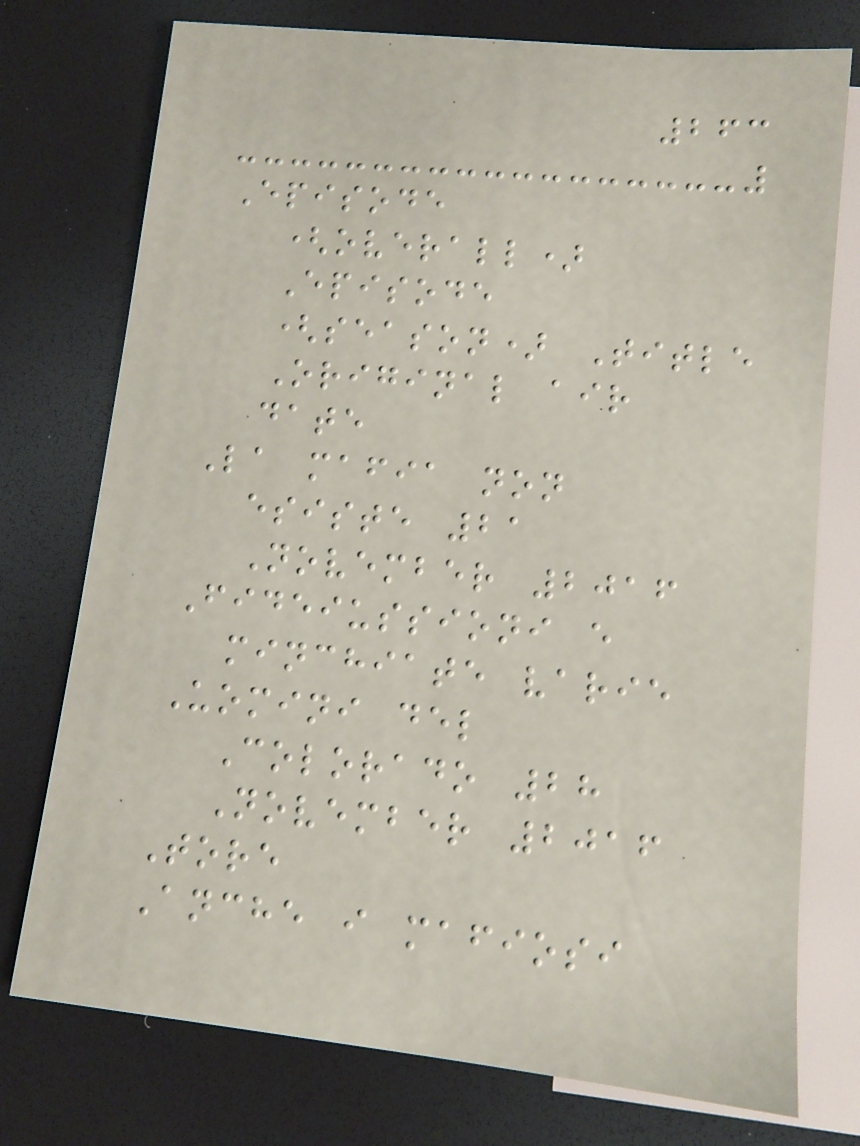263
Episode
(overall)
Episode
(season) Title
Original air
date
La mafia non
esiste 21
November 2016
Fideiussioni e
minchiate varie
Uomini del
Colorado 28
November 2016
Tore
Anche i mafiosi
